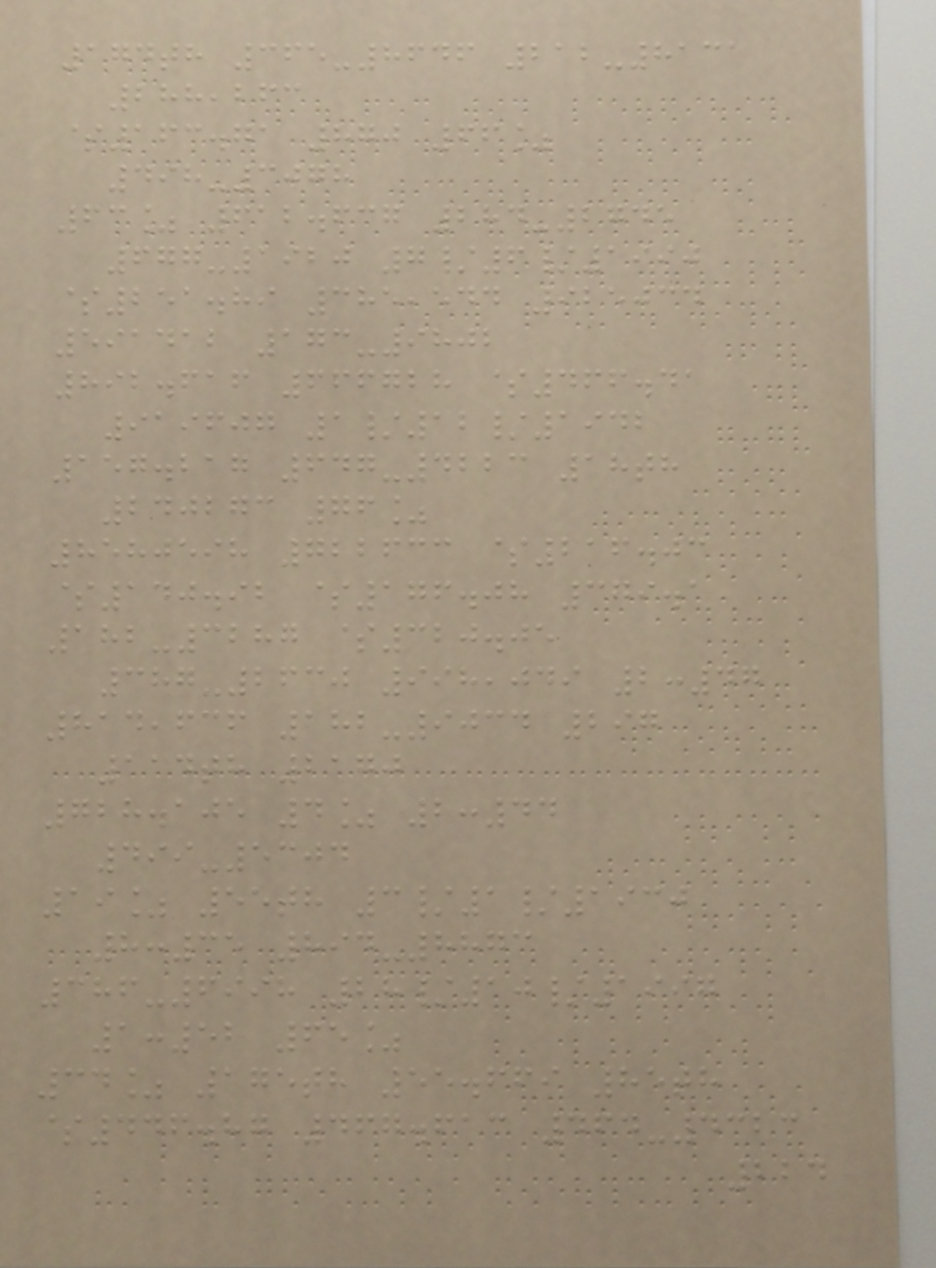174th 365-8646 212-8131
288,263
$163.71 870 66%
498-3078
63% 612.637 284-2745
677-1920 7/6/1990
$251.89 385,544 925034
591412 173-9802
892.616 666728 $466.41
919607 1/12/1942
157.217 647-4223 18th
240273 76%
8580598 722633 $216.03
$140.92 $176.08 379.1
182-3287 $320.05
387-2630 998,049 2:47
814,636 182-9034 297
114th 2170
728.105 4% 2:44
499-5304
19% 55th 3/1/1930
8:35 894-8873
386-6998 28/10/1997
1:52 65%
34% 175th 55.669 85th
$446.87 467.613 464-4323
224
